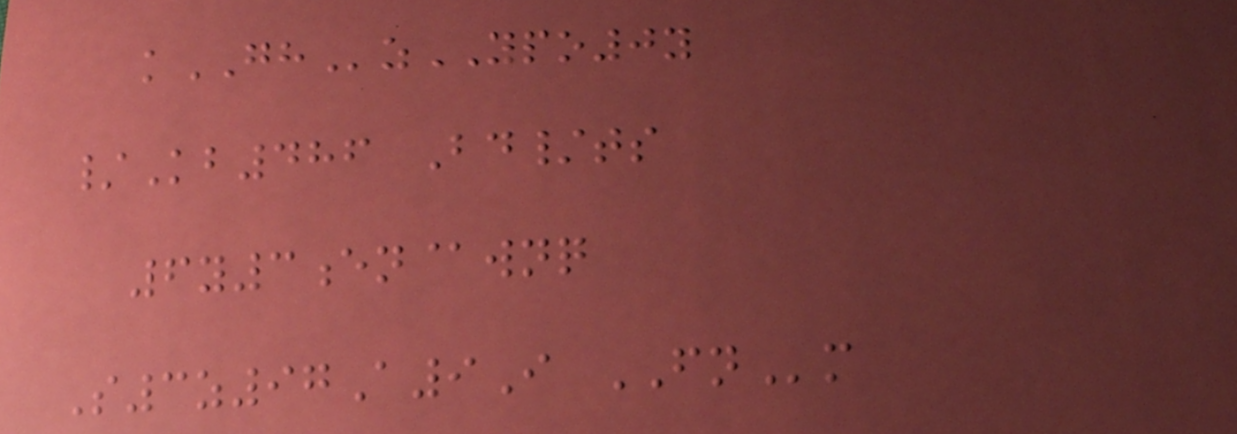kGHzYPO0y
/Kb486 Bd/ts
6y3en@wnq
S3z97A9I FNm
